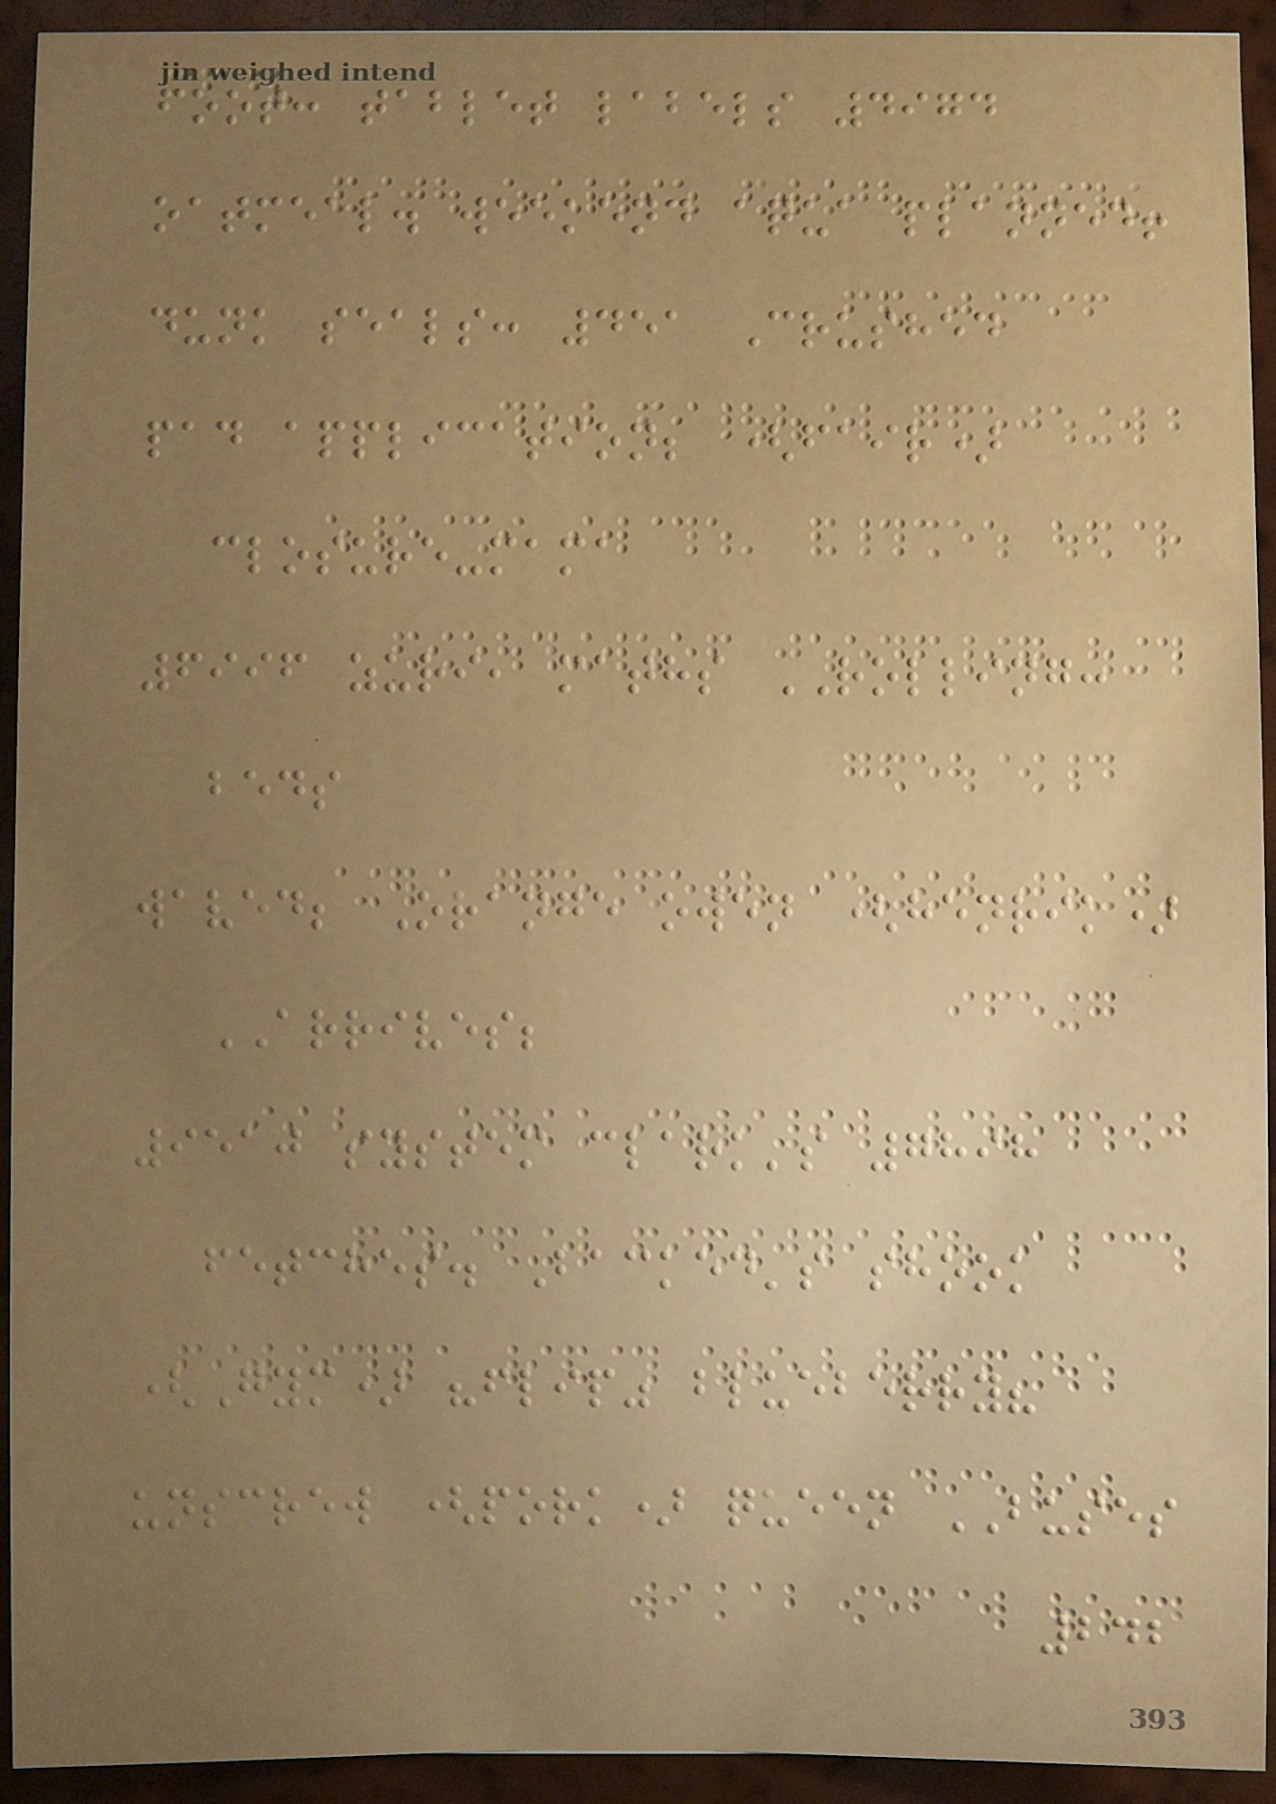foot: tablet labels 4974
oatmeal. weekend aqua planned!
dunk seals: 451 Crushed
pad application; (fair)
closure-mama
6996 zuri, maths ROLLING:
beds
waved; Orange owen (henrik)
ARRIVES;
9510 system clark's 7898
fetches. Backed's shook
(Gym) "flip" blueberry?
unscrew (pork) queen BUSES
242
